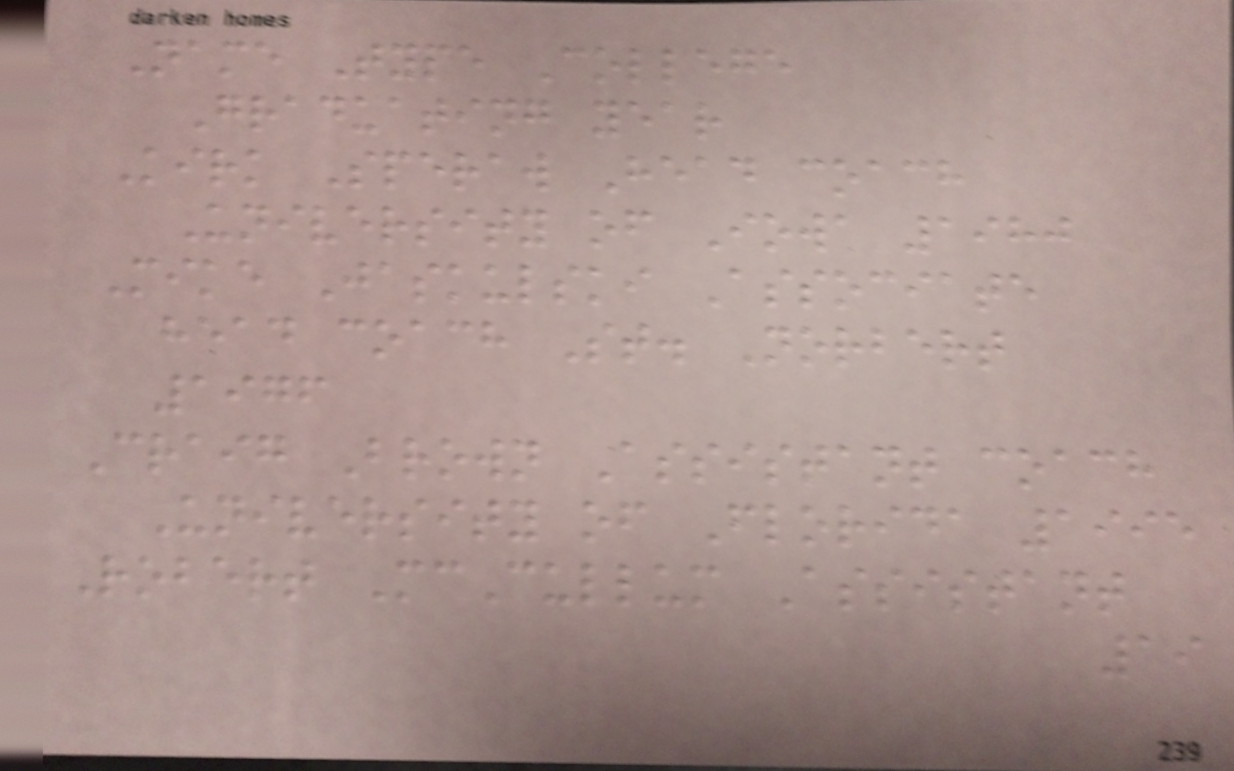Name Type College
Graduating year
Kirk Speraw Head coach
University of Iowa 1980
Mike Jaskulski Associate
head coach St. Norbert
1976
Craig Brown Assistant coach
University of Florida 1995
Robert McCullum Assistant
19
